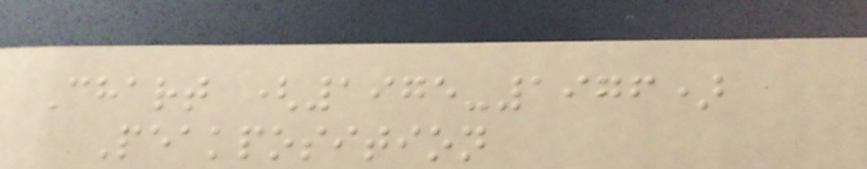Chart (1975-1976)
Peakposition
